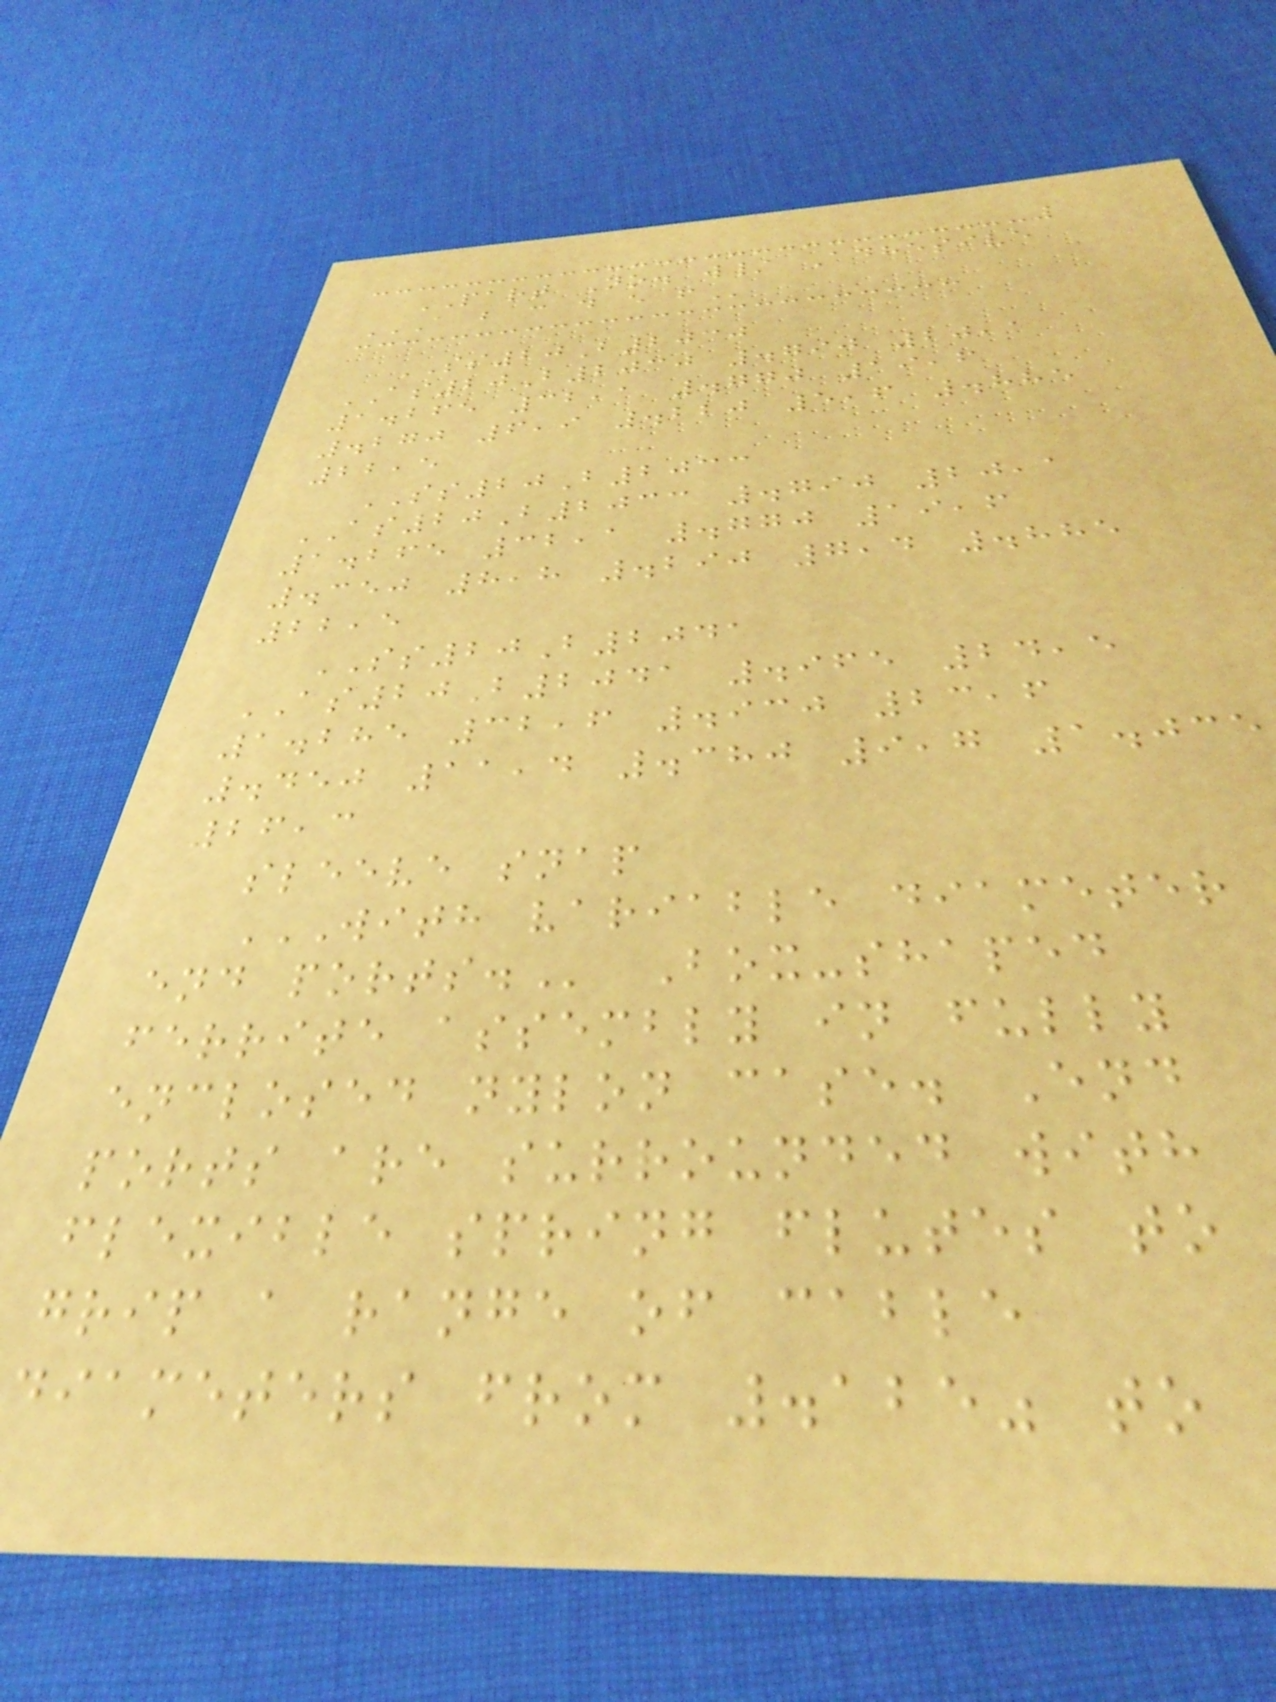PART No. w/ Adhesive
A B C D E F
SS20B2030
AS20B2030 .790 20,1
1.265 32,1 .770 19,6
.270 6,9 .220 5,6 .885
22,5
SS20B2033
AS20B2033 .790 20,1
1.265 32,1 .770 19,6
.350 8,8 .290 7,4 .885
22,5
SS20B2041
AS20B2041 .965 24,5
1.285 32,6 .930 23,6
.450 11,4 .380 9,7 1.035
26,3
sleeve snap
WITH VARIABLE DIAMETER
ferrite assembly in fully
enclosed nylon case. End
ports are surrounded with
flexible spring flutes to
grip a range of cable
diameters from .125" to
